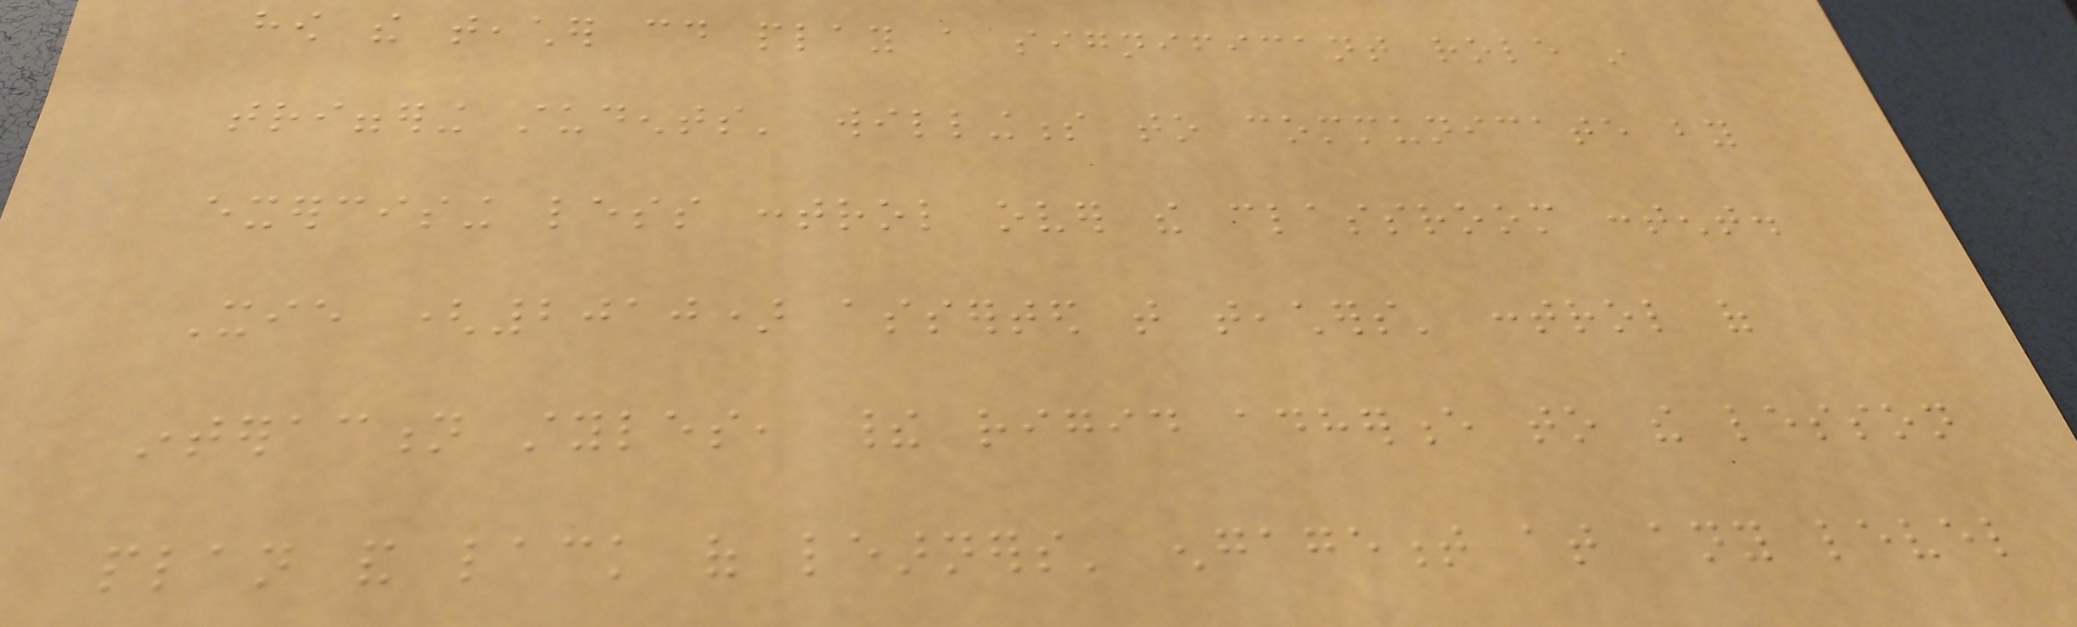how the teacher could play a significant role in
triggering students' willingness to communicate by
exercising less control over the classroom content.
Xie (2010) asserted that teachers' control of
interaction styles, their rigid adherence to the lesson
plan and lack of learners' engagement at any level
